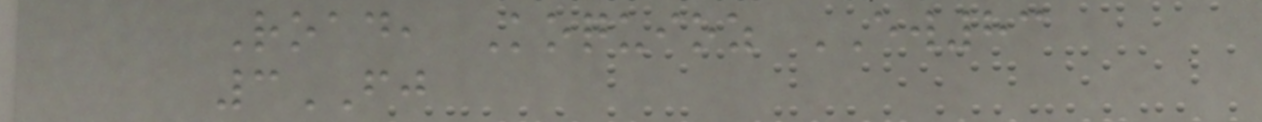Road, Koquioz EW83
3FJ
